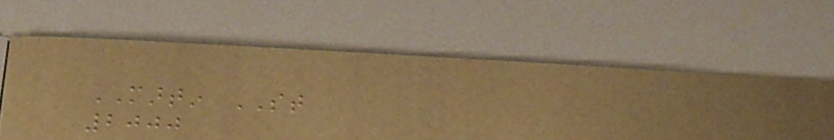MARTIN ST
2000
